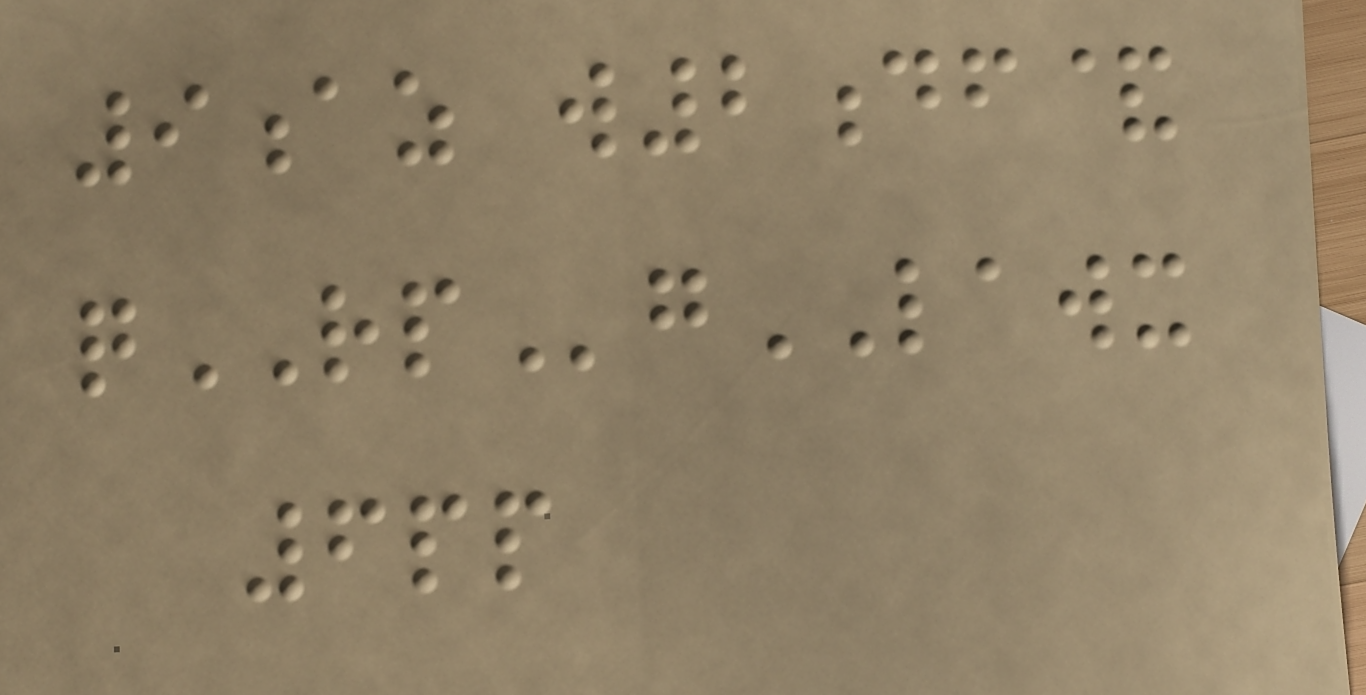9az w2df&
qRPgLAWX
6pp
